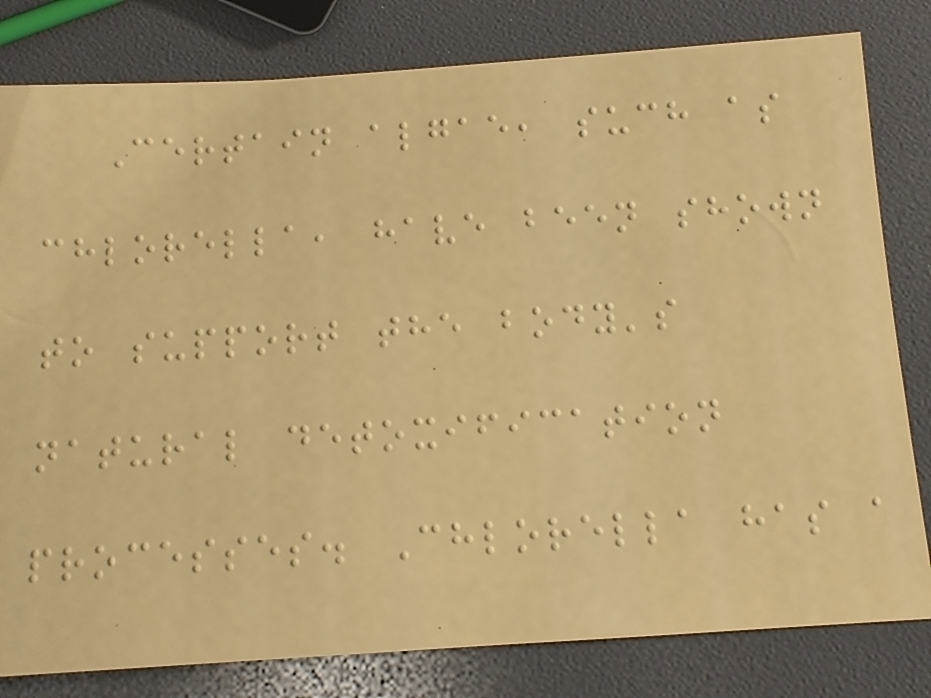Certain algae, such as
chlorella, have been shown
to support the body's
natural detoxification
processes. Chlorella has a
